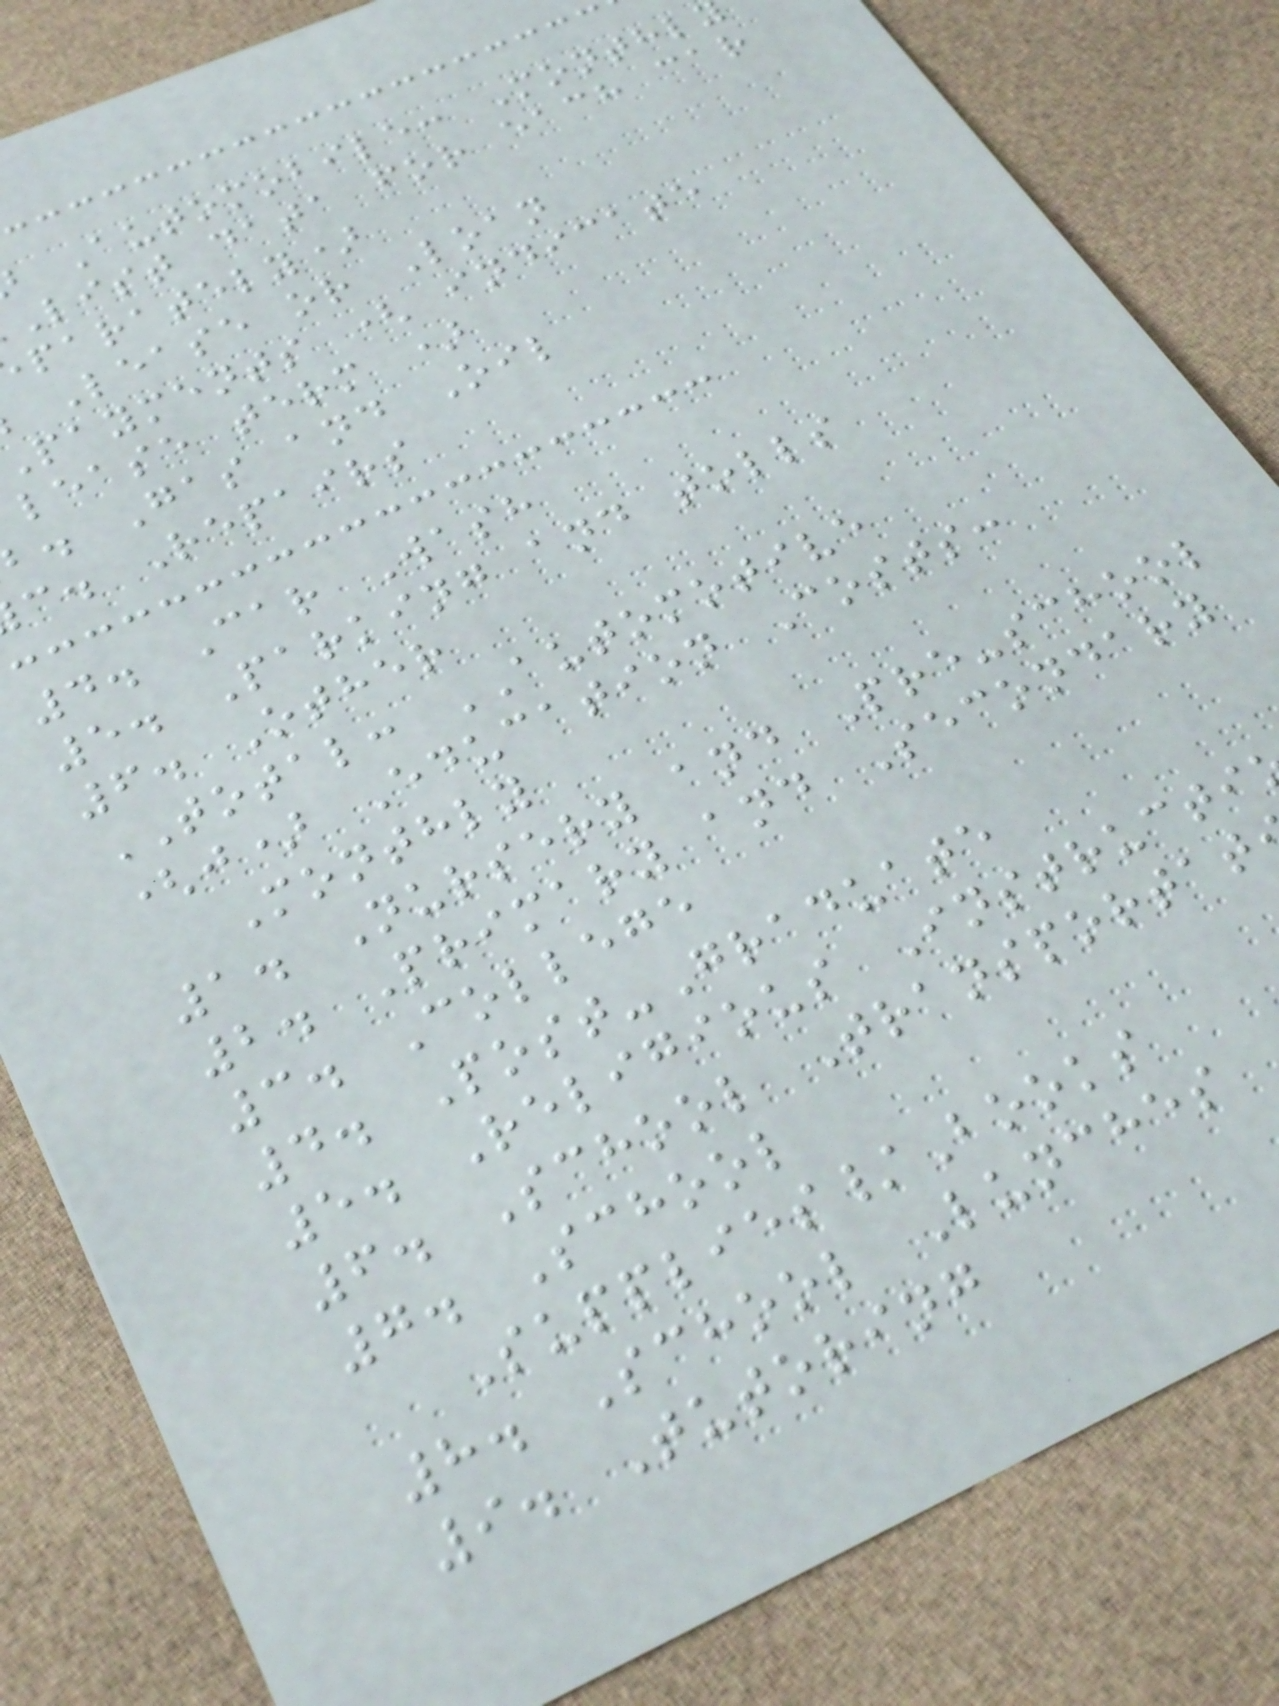Automobile: Monthl
List data for each car
parately)
Lease or Loan
payments ( indicate
lease term )
b. Gas and Oil
c. Repairs
4. Car Wash
5. Parking and tolls
6. Other
TOTAL: AUTOMOTIVE
(j) Education Costs:
Monthly
1. Nursery and Pre-school
2. Primary and Secondary
3. College
4. Post-Graduate
5. Religious Instructi
6. School Transportat
7. School
Supplies/Books
8. School Lunches
9. Tutoring
